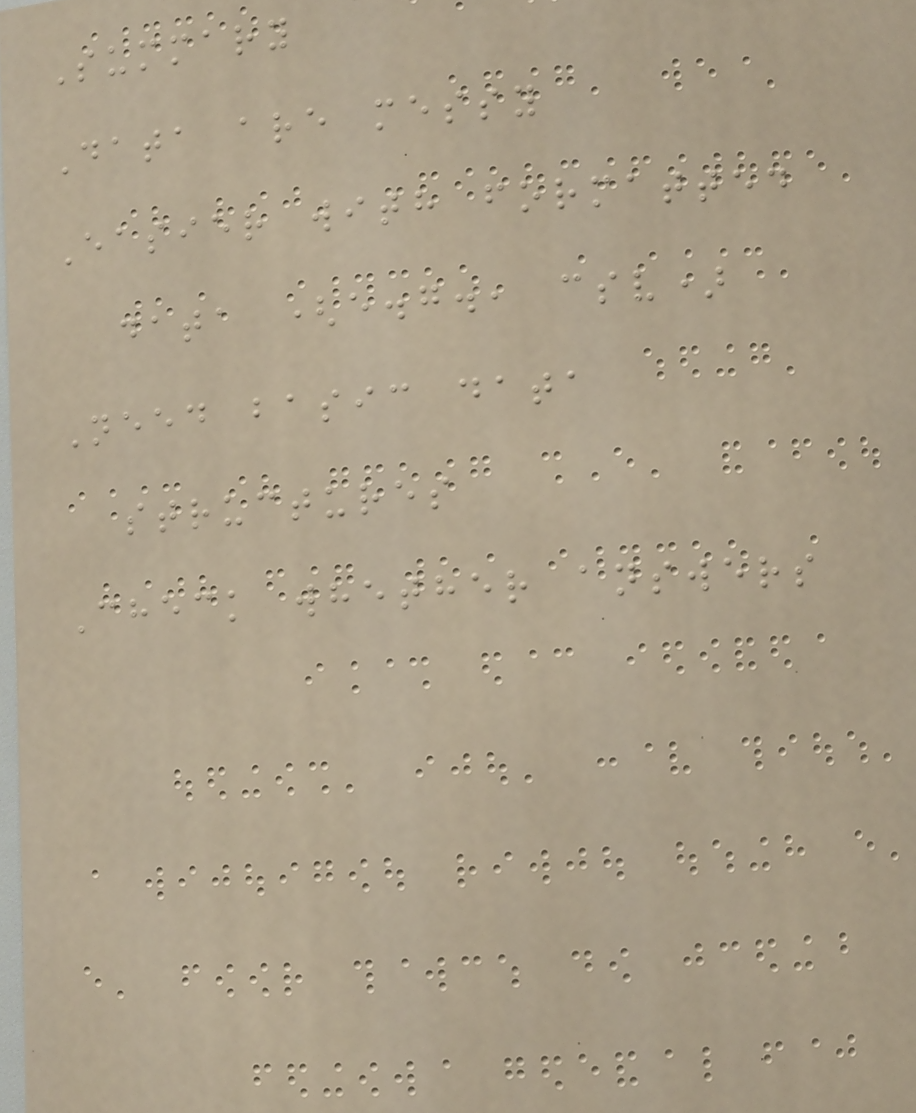Summary
Data are messy
Easier with formatted
data (e.g., csv)
Need basic data
structures
Check whether answers
